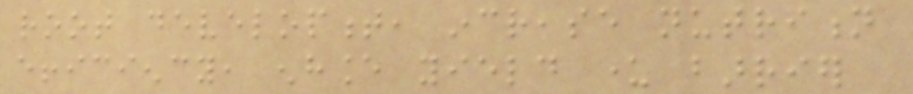root development, increase nutrition
efficiency, enhance yield under barrier
